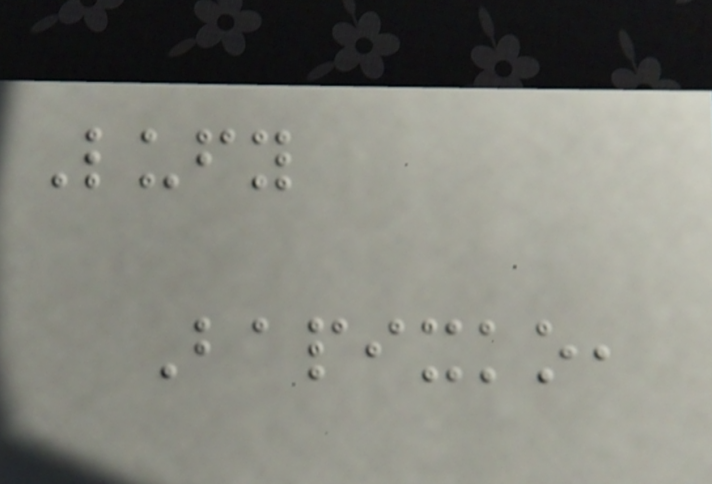Lufy
Bapixko,
